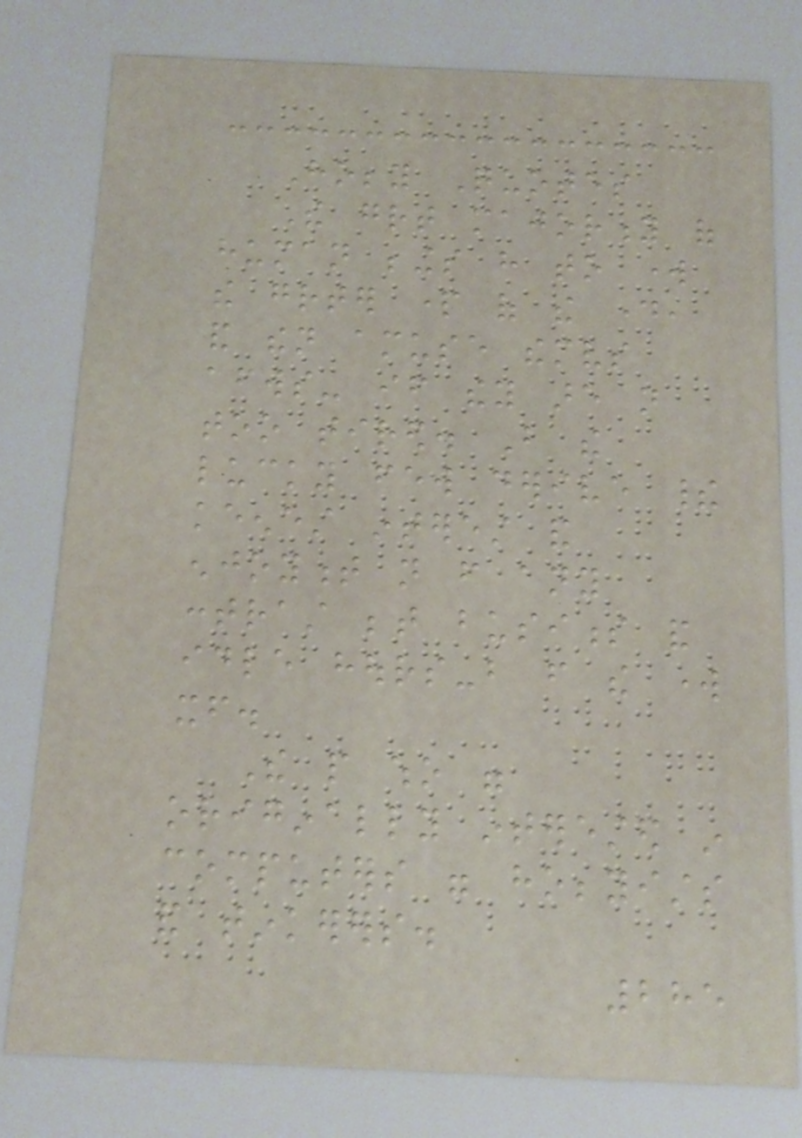Hobby Quotes
The great majority of
human beings have to work
the greater part of the day,
and then amuse themselves
afterwards- if they are not
too tired. But the
lucky few derive their
keenest interest and
enjoyment not from any
contrast between business and
idle hours-but from the work
itself.
The people who were
originally interested in
computers were hobbyists
and tinkerers.
285
